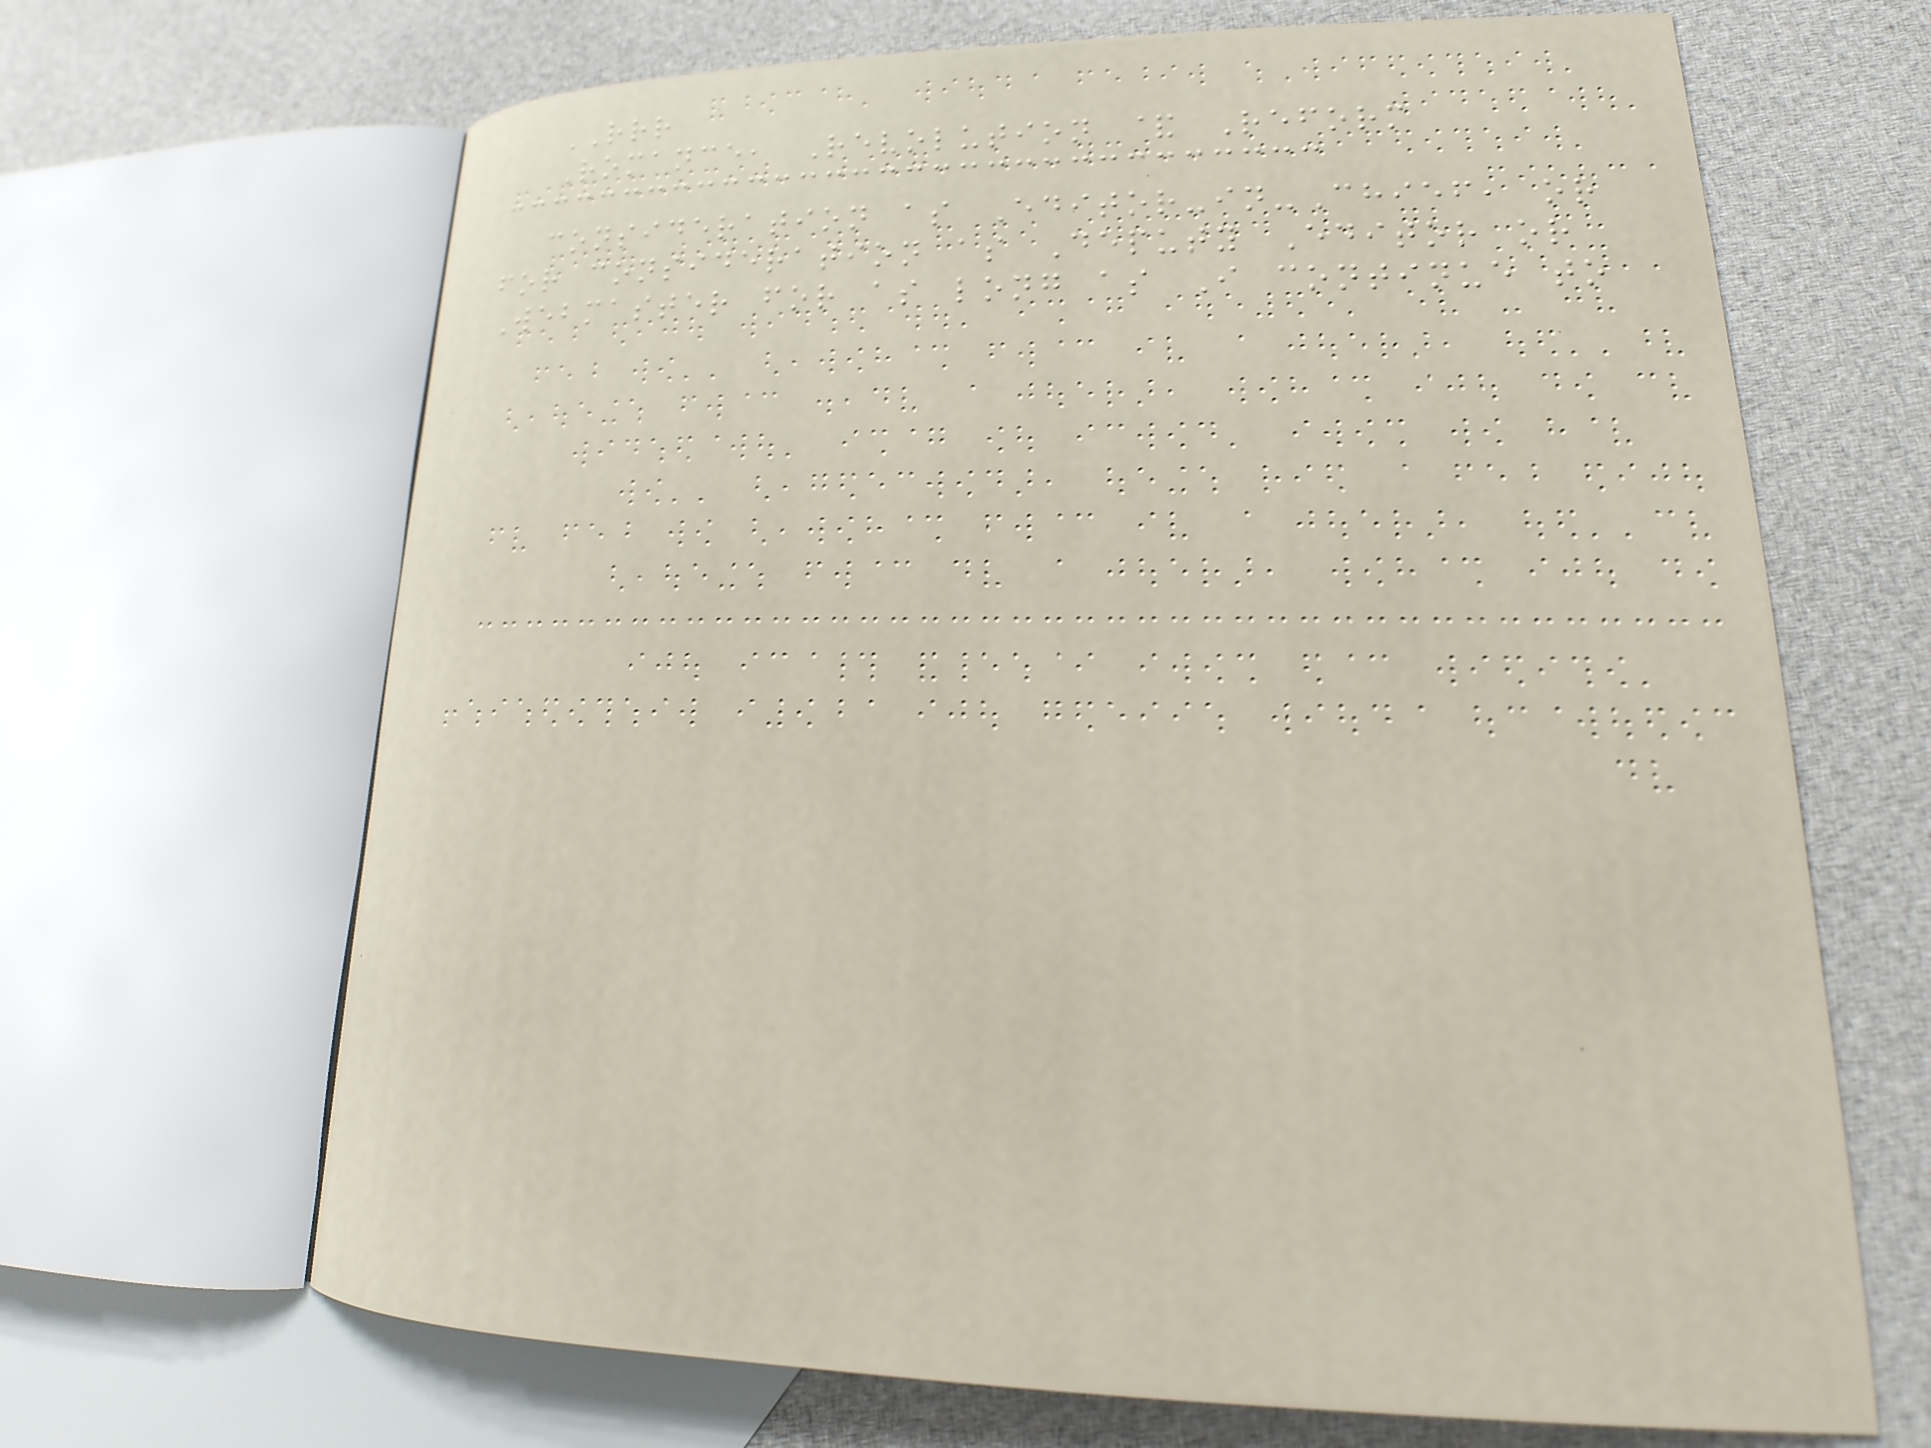RRR
Romance, Revolution & Reform
consideration as Editor-in-Chief, or
for consideration as Deputy Editor or
Webmaster for as long as I continue to
